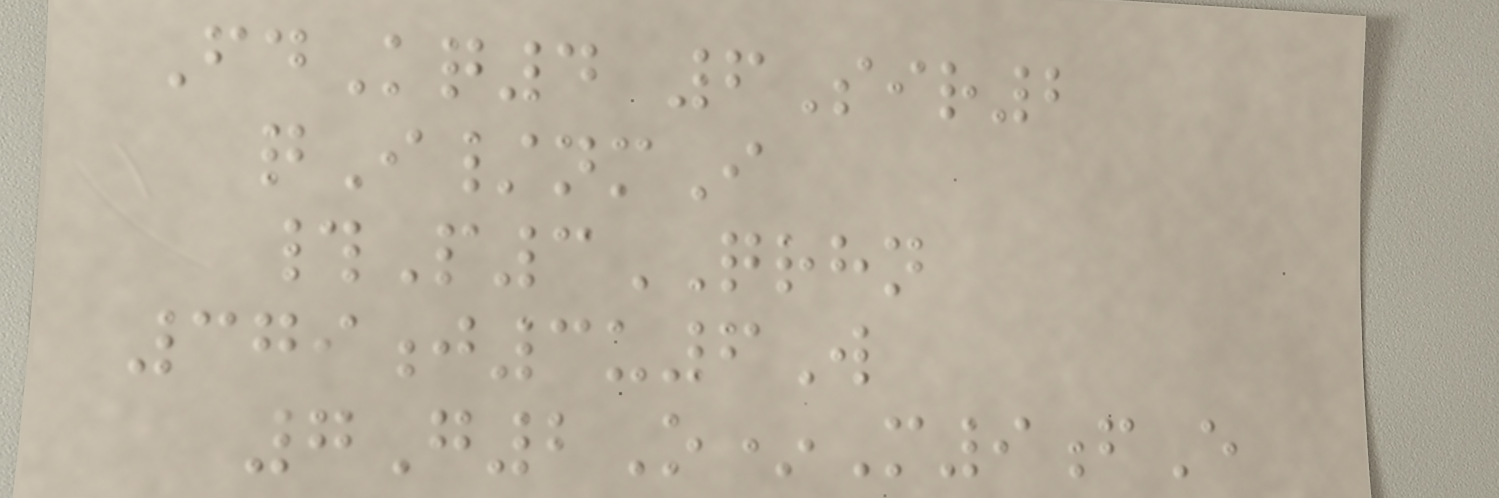FdKq4 6Sir2
qI/nmI
#P3QRHN
379j3u6W
7G2O*M9fE
